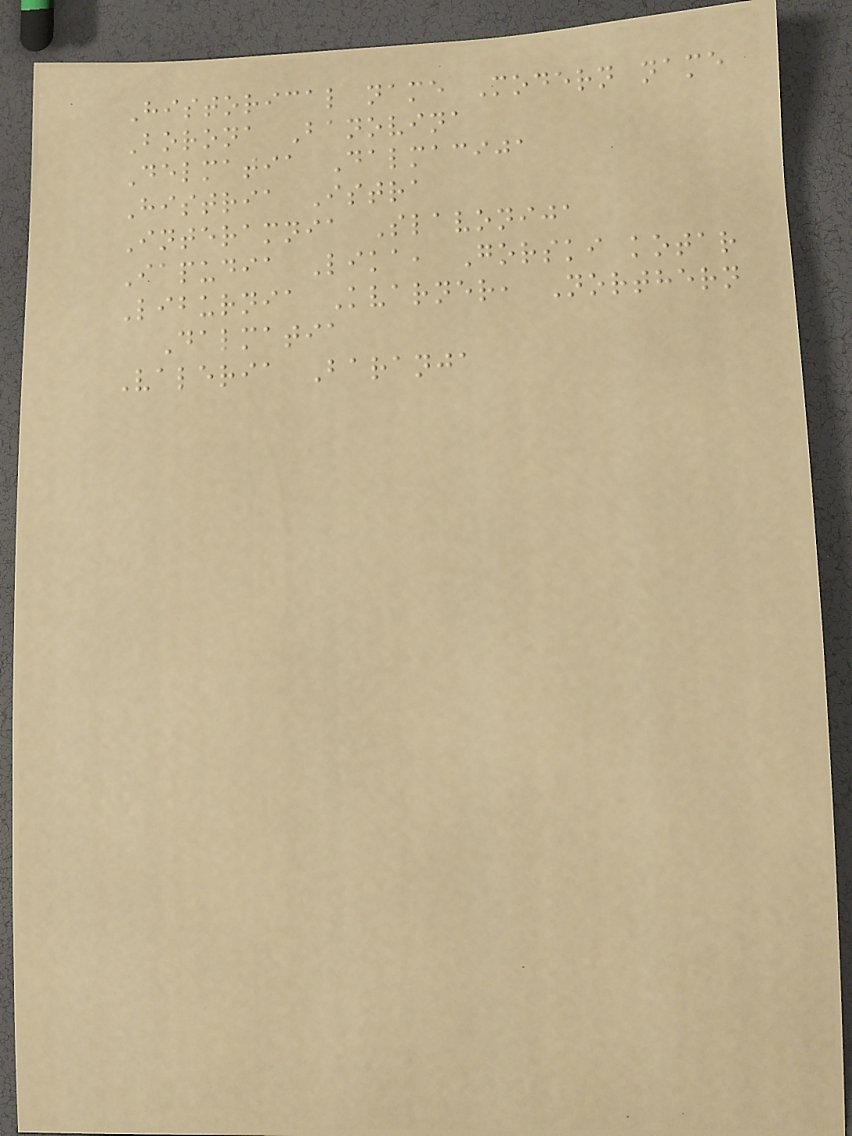Historical name Modern name
Borona Banovina
Delmatia Dalmacija
Histria Istra
Interamnia Slavonija
Iapudia Lika, Gorski kotar
Liburnia Kvarner, Northern
Dalmatia
Valeria Baranja
